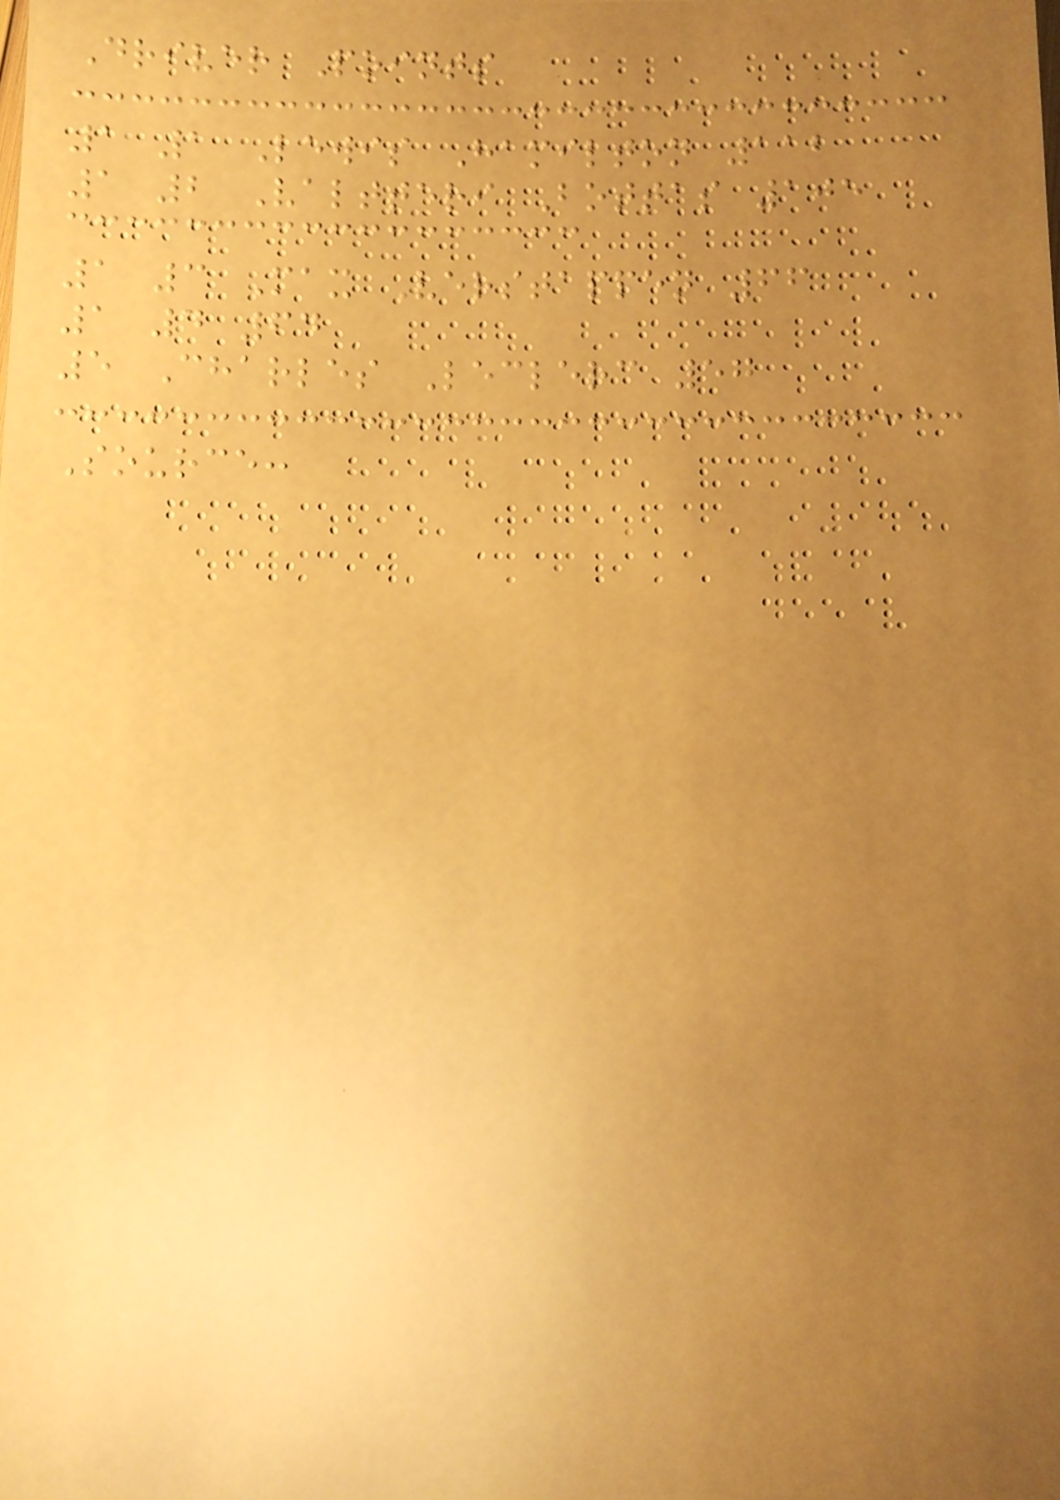Driver Points
1 1 Lewis Hamilton 112
1 2 Valtteri Bottas 105
1 3 Max Verstappen 66
1 4 64
5 Charles Leclerc 57
Source:
